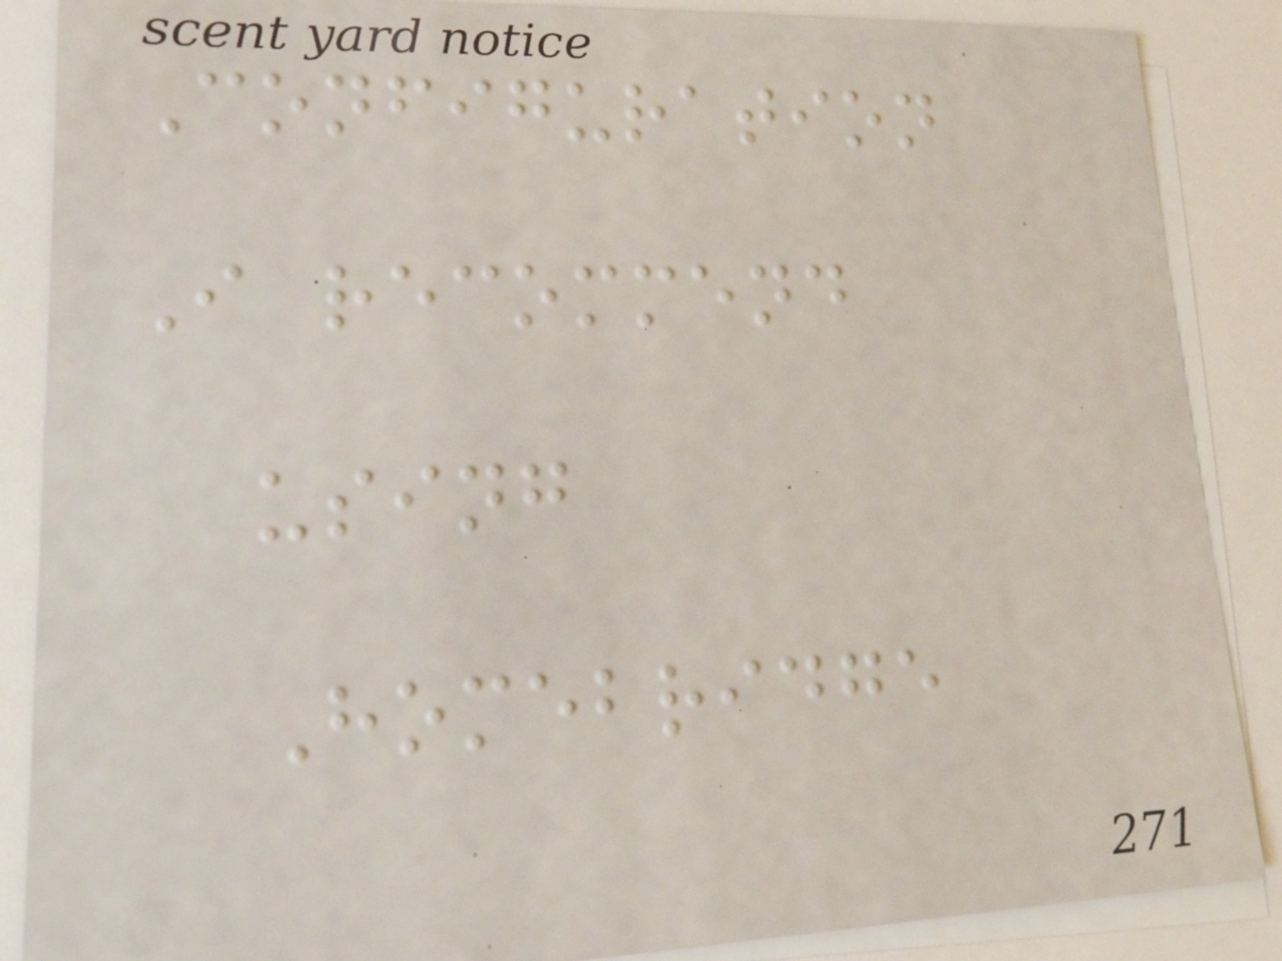Configuration
I recommend
using
Homebridge
